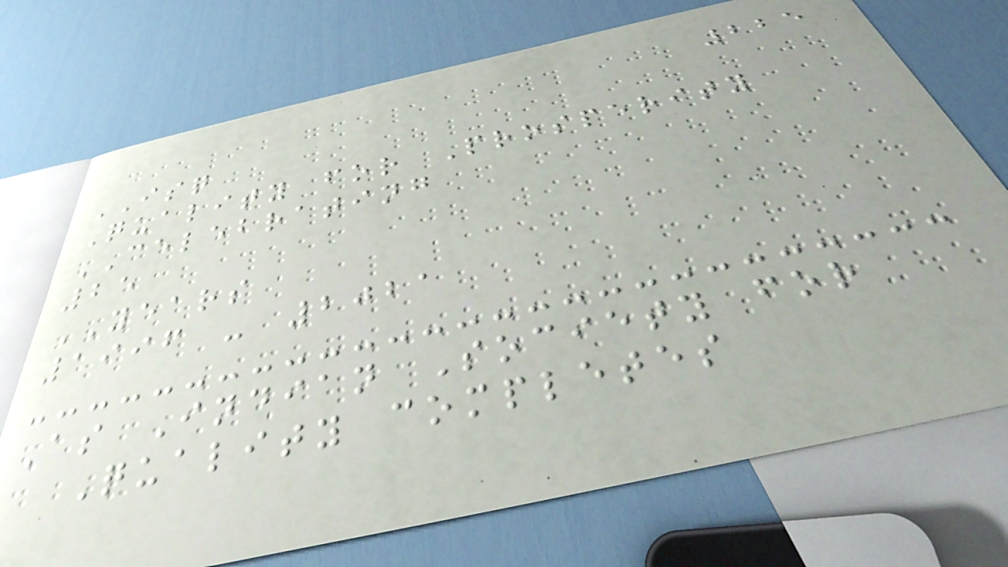225
ISQ
Quality for Prosperity
CELEBRATING
25
YEARS
1996 - 2021
As Indian Society for
Quality completes
